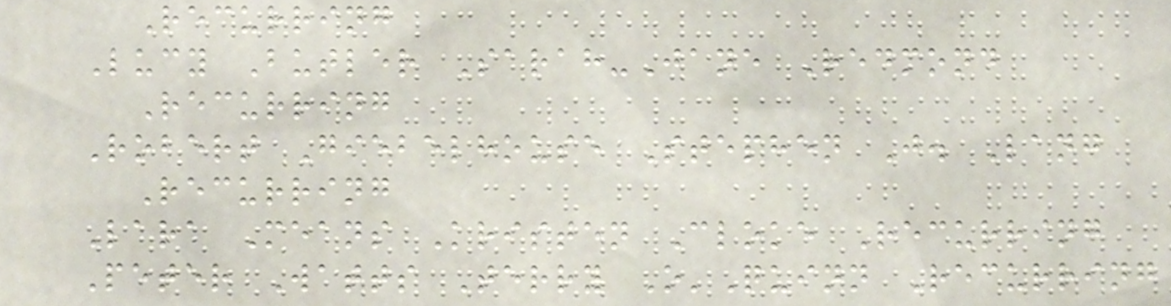Recurring
Lucy Butler Sarah-Jane Redmond
Recurring
Robert Giebelhouse Stephen J. Lang
Recurring
Lara Means Kristen Cloke Recurring
Peter Watts Terry O'Quinn Recurring
